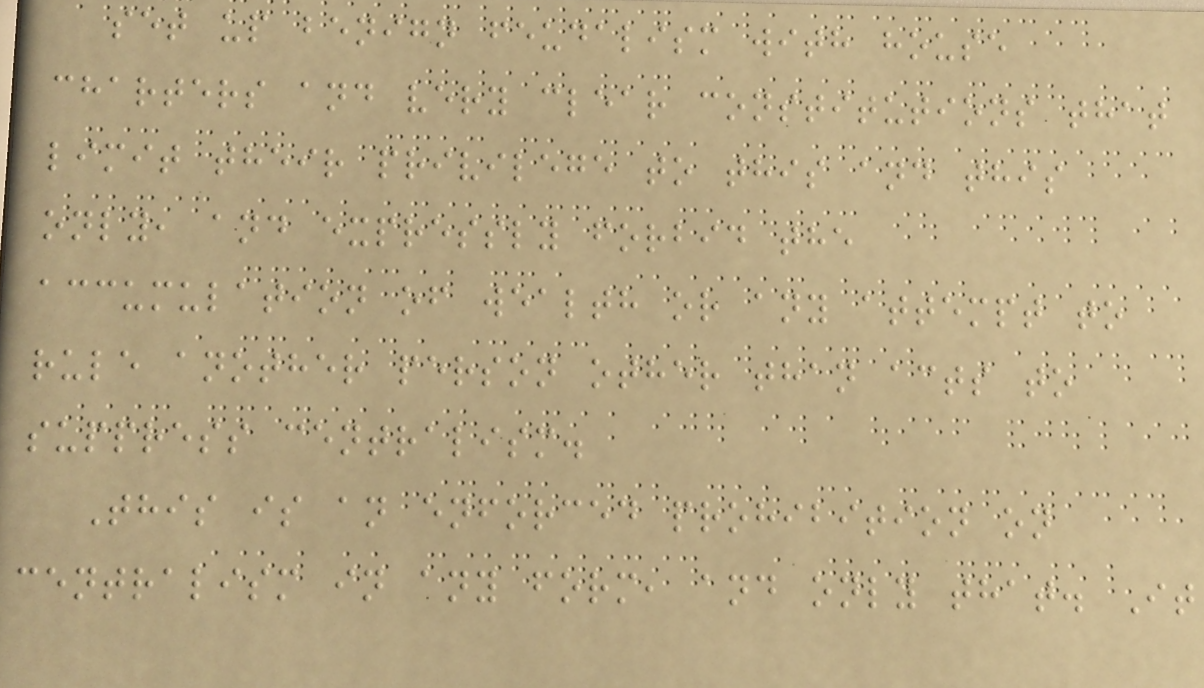set up benign feudalism with house
charters and very clear constitutions that
limit their privilege to this and this
only, and expressly forbid the
accumulation of wealth or any attempt to
rule another person other than acts to
suppress centralism.
This is an enforced prohibition on
centralism in any form, and only that. It
